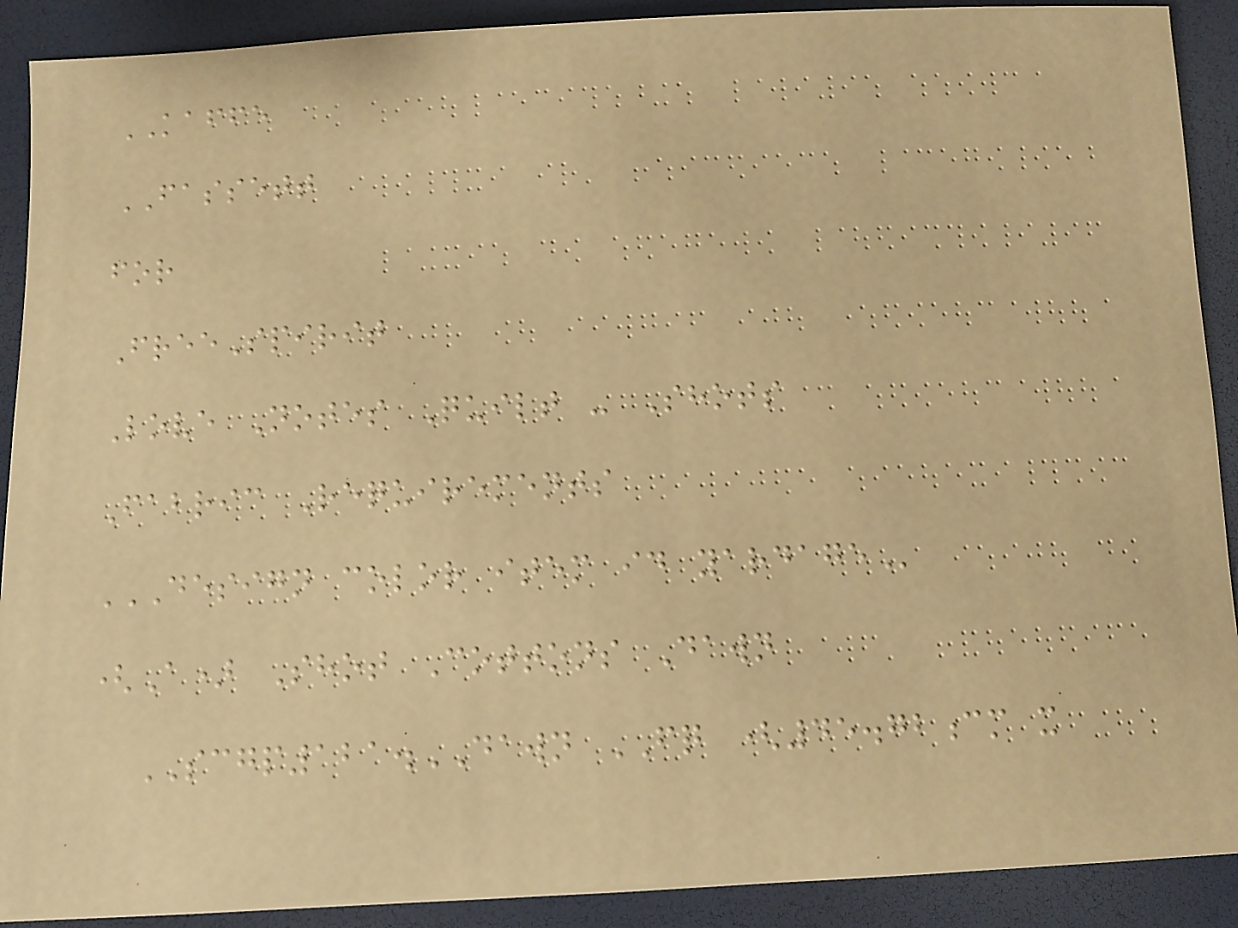KAFFE
FASSETT
for
FreeSpirit
Love Notes Quilt - Shots
Fabric Requirements
DESIGN COLOR ITEM ID YARDAGE
(A) Shot Cottons Dawn
SCGP121.DAWN FQ (45.72cm x
